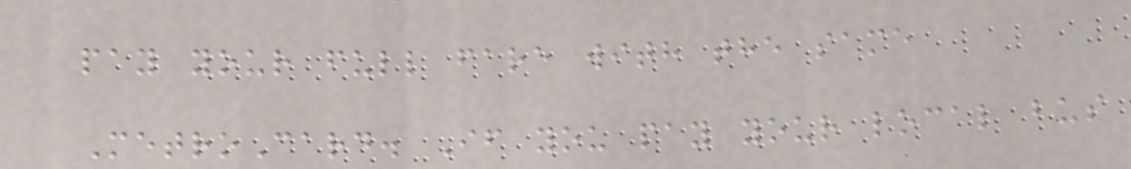pay your full fare with the same
MetroCard. If you pay your local bus
